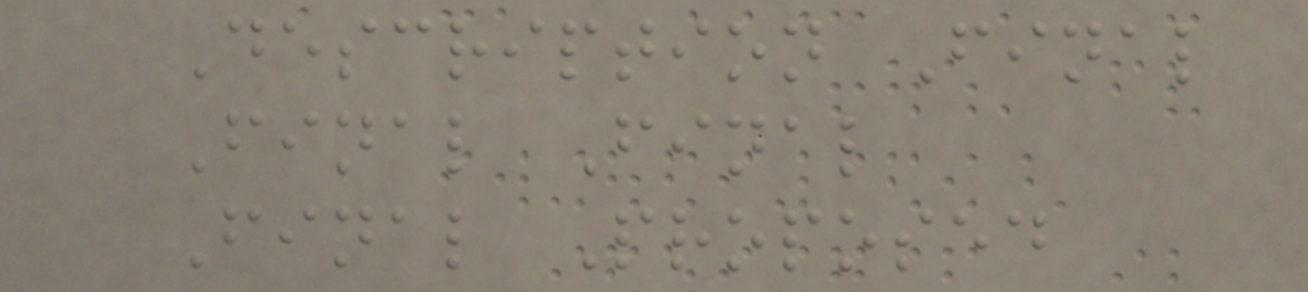Description Final
Final Final
Final Proposed
